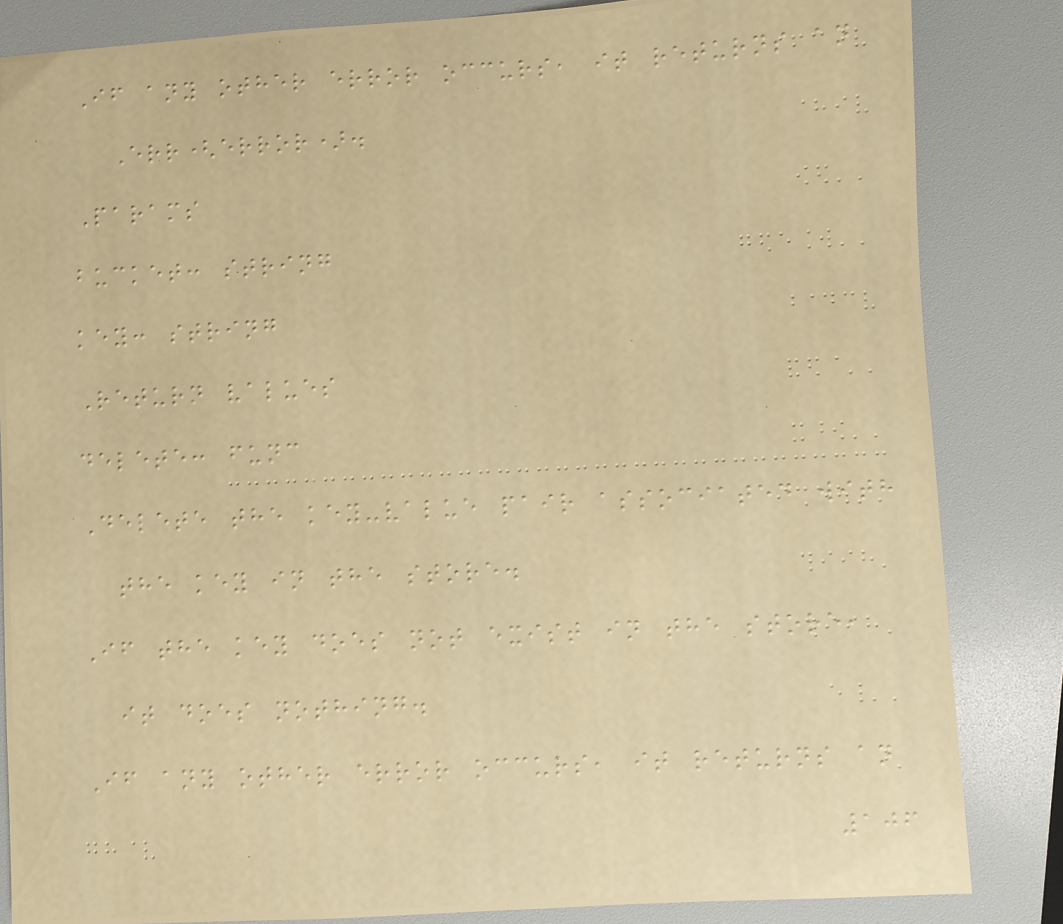If any other error occurs, it returns an
Err(error).
Params
bucket: string
key: string
Return values
delete: func
Delete the key-value pair associated with
the key in the store.
If the key does not exist in the store,
it does nothing.
If any other error occurs, it returns an
106
